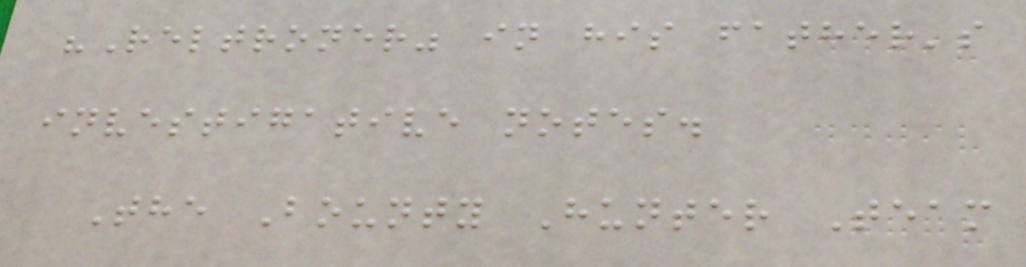"Reltroner" in his father's
investigative notes.
The Bounty Hunter Team
